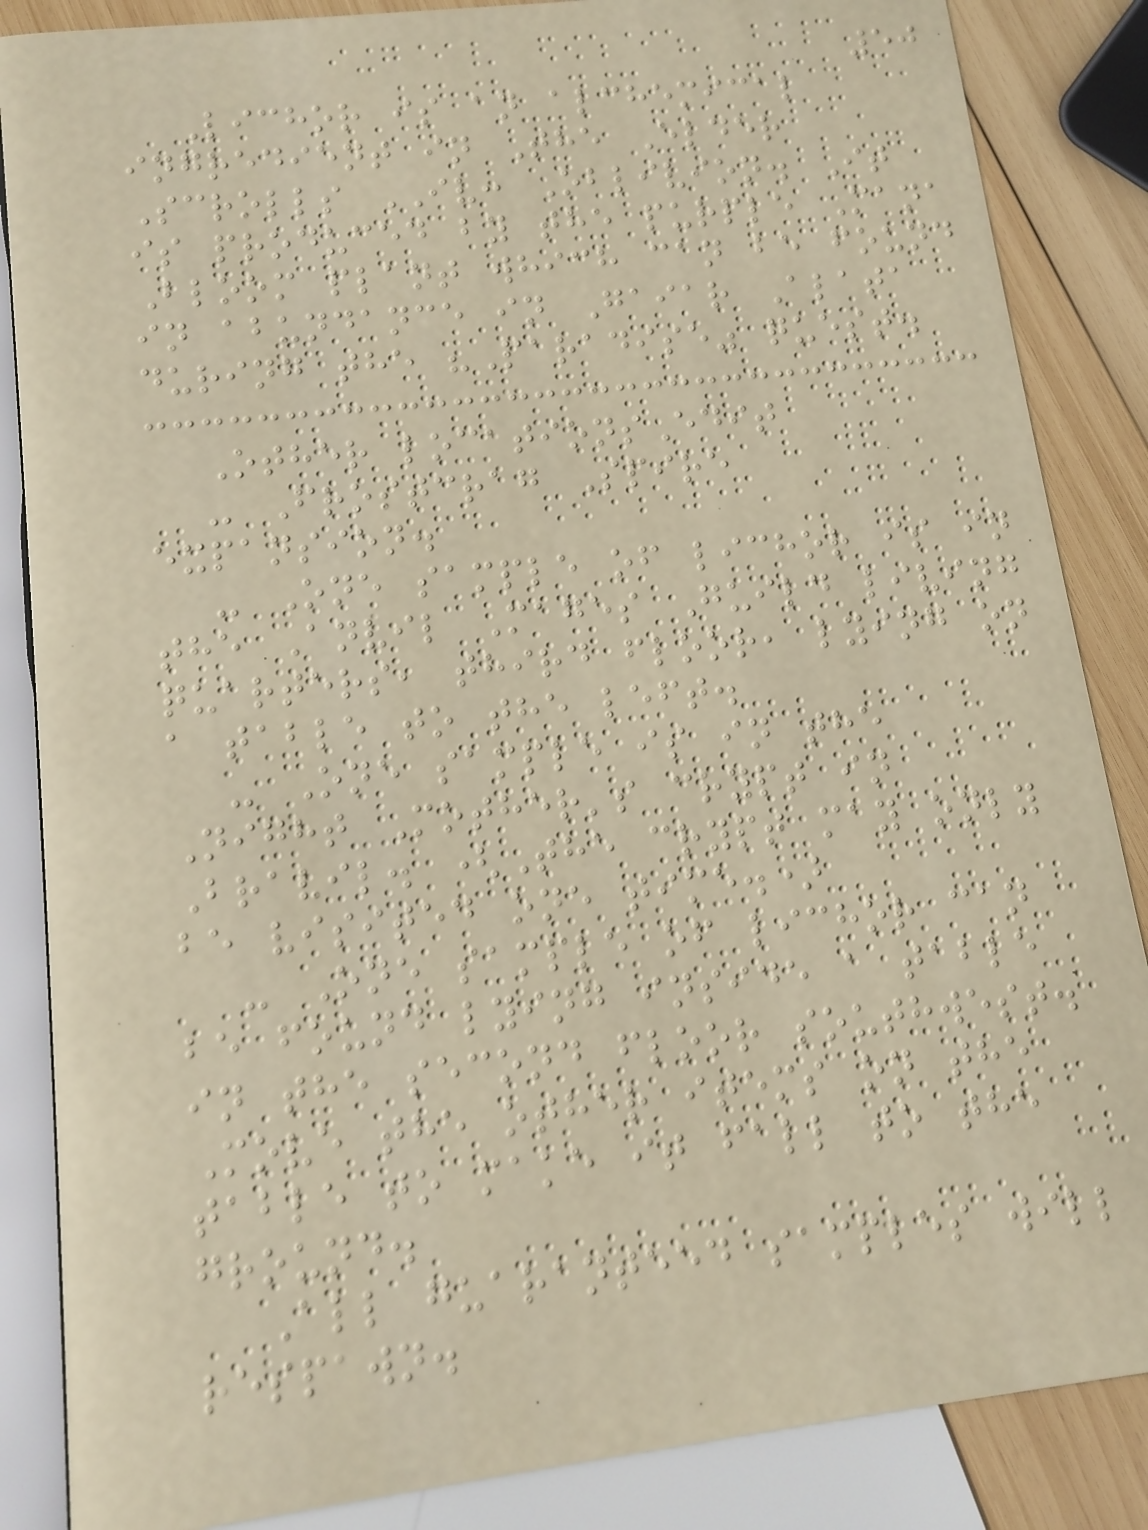50
Lichor is an alchemical
ingredient in The Elder
Scrolls IV: Oblivion. It
is produced by the purple Mana
Bloom plant which can be found
in abundance in Gaiar Alata
during the "Paradise" quest.
Other locationsEdit
- Frostcrag Spire
expansion.
- One sample of lichor is in
the Anvil Mages Guild living
quarters, third floor, lying on
a table to the left.
- One sample is in the
Night Mother's crypt in
Bravil. (The crypt may only
be visited one time.)
- One sample of lichor can
be found lying inside a table
in the second floor southwest.
Move the other items on the
table to make it fall to the
ground.
All guaranteed samples will
respawn.
